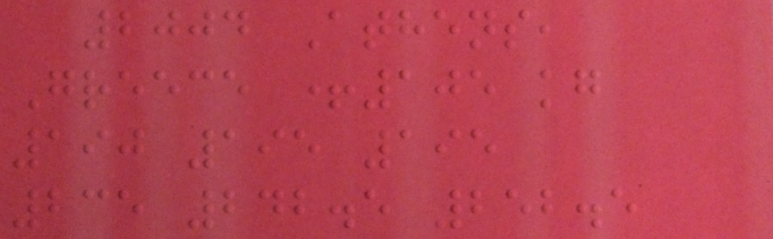2004 Athens,
Greece +105 kg
190 195 195
235 242.5 252.5
